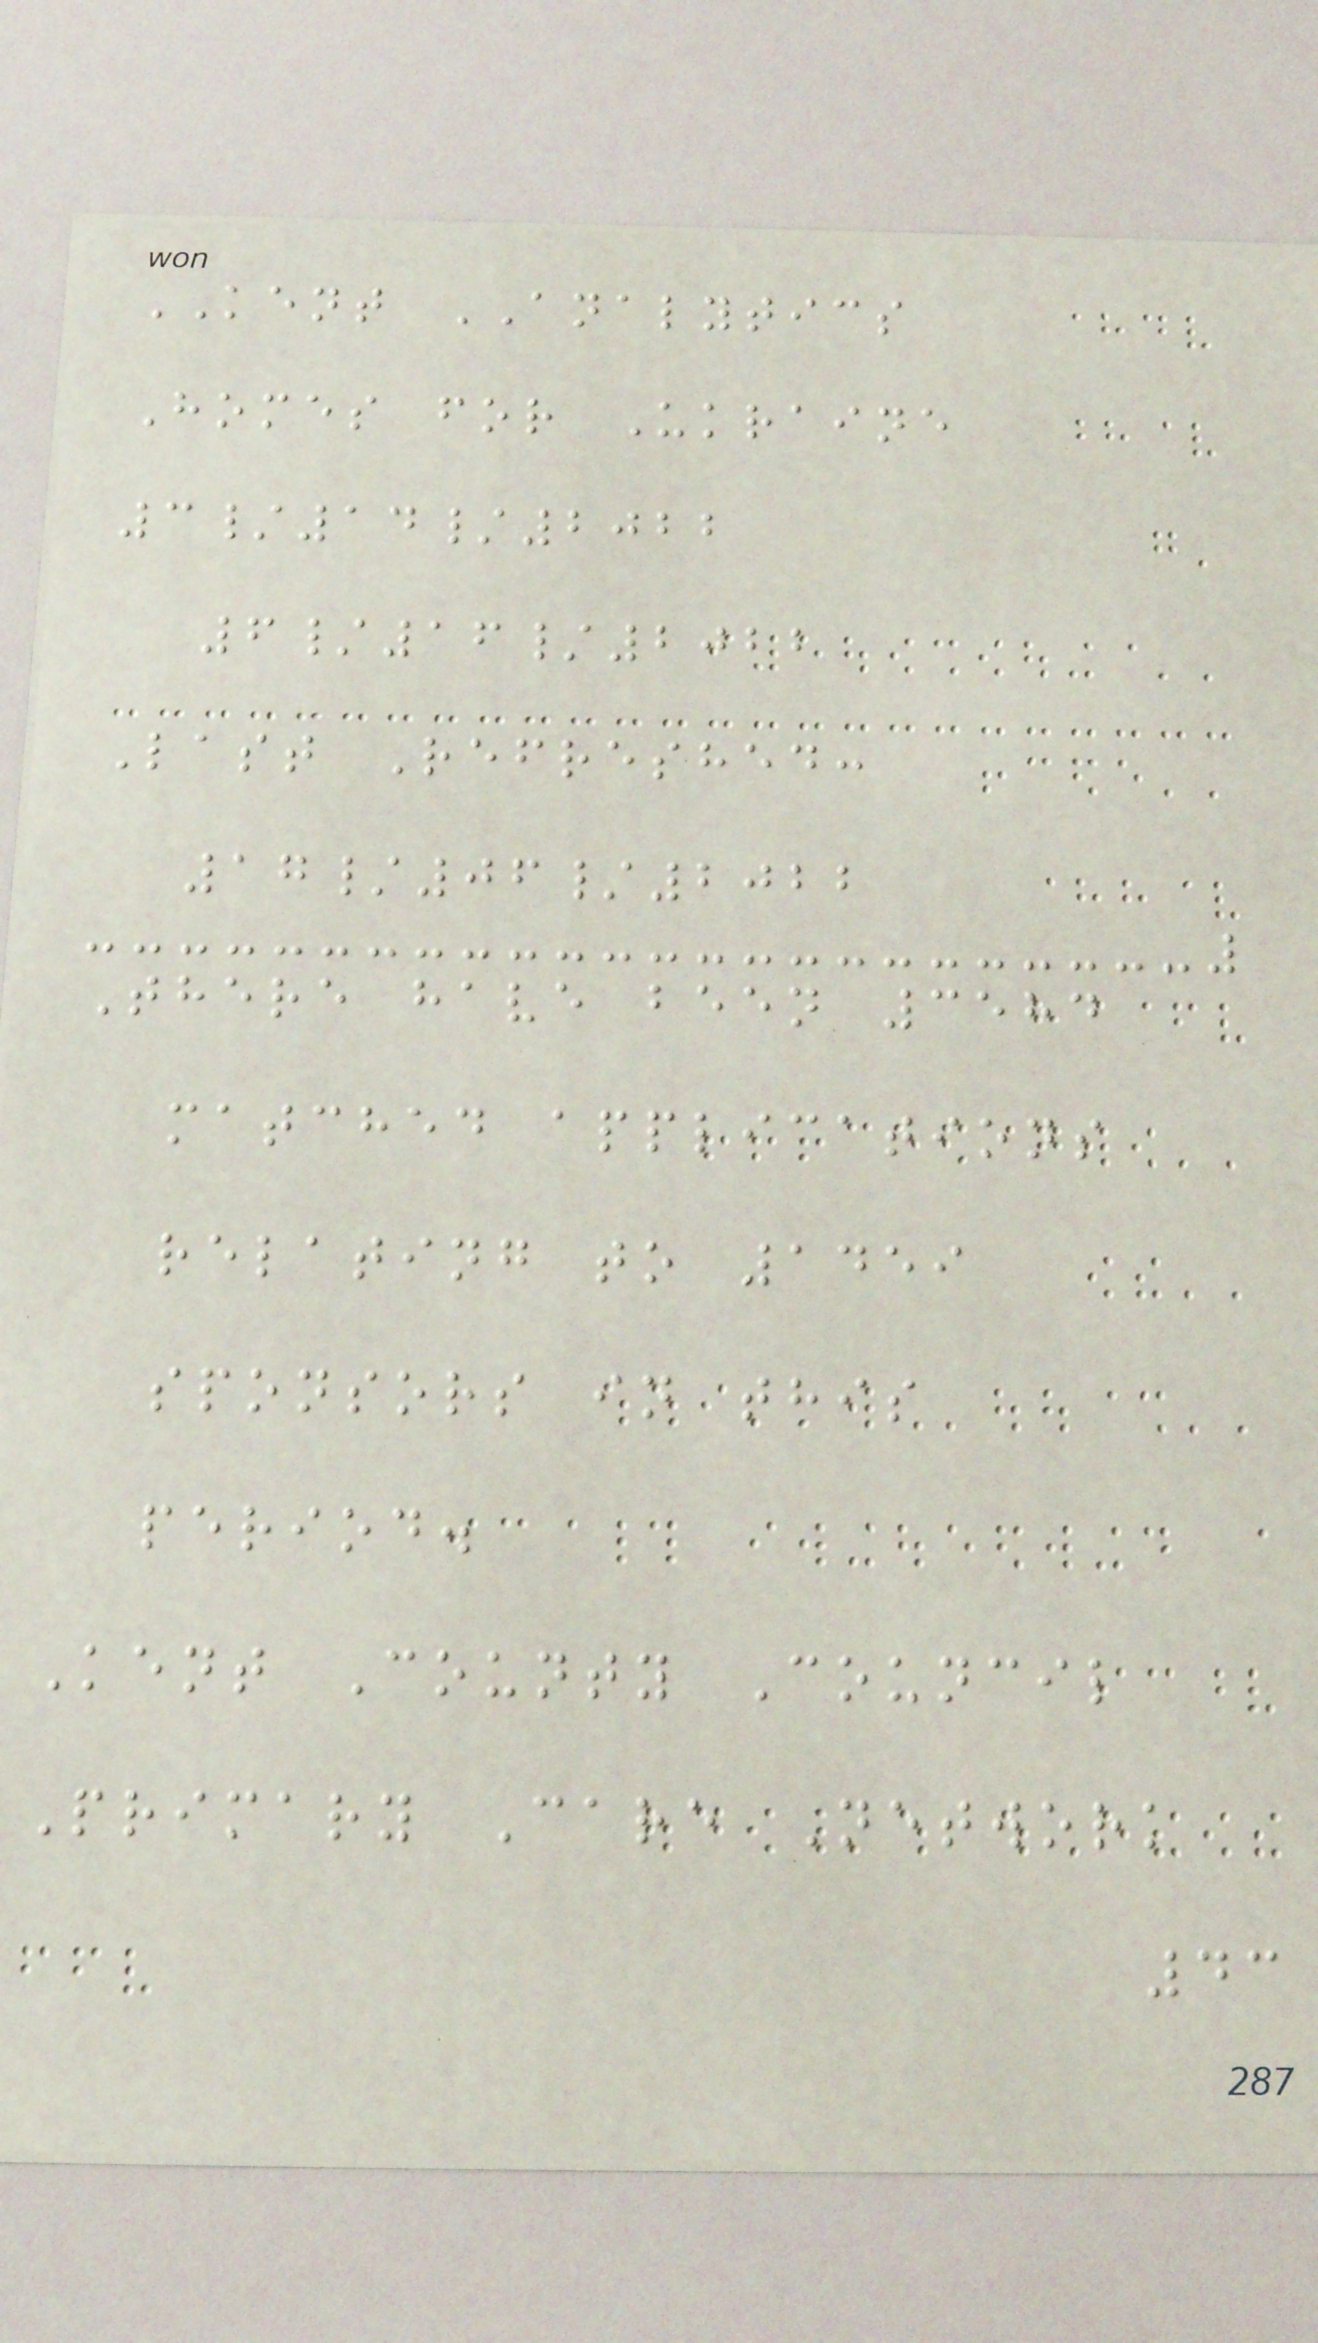KENT ANALYTICS
Homes for Ukraine
3/14/2022
6/16/2022
Last Refreshed:
17/06/2022
There have been 3584
matched applications
relating to 1459
sponsors in this
period.
Kent County Council
Primary Care Network
43
